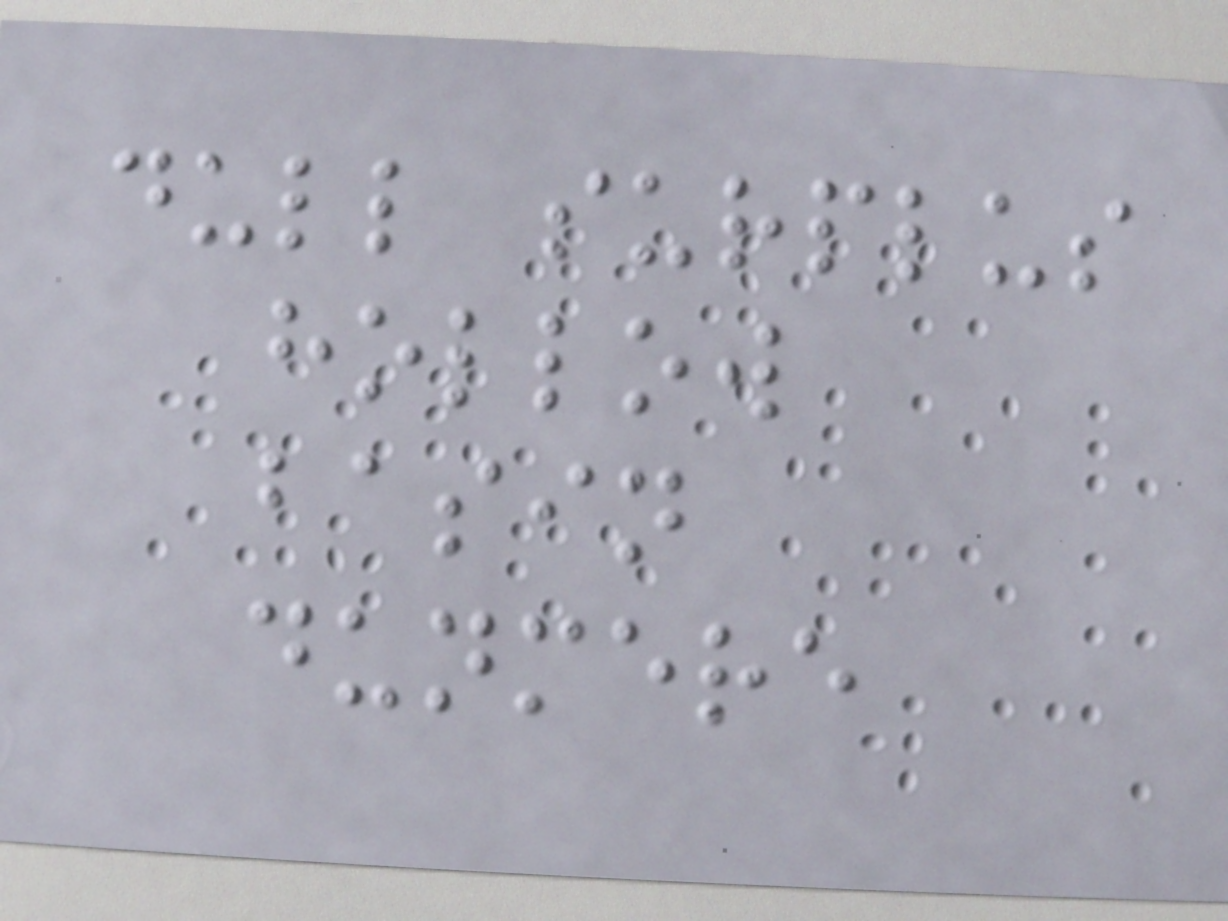dull surplus
hollow
basin
dunmere
